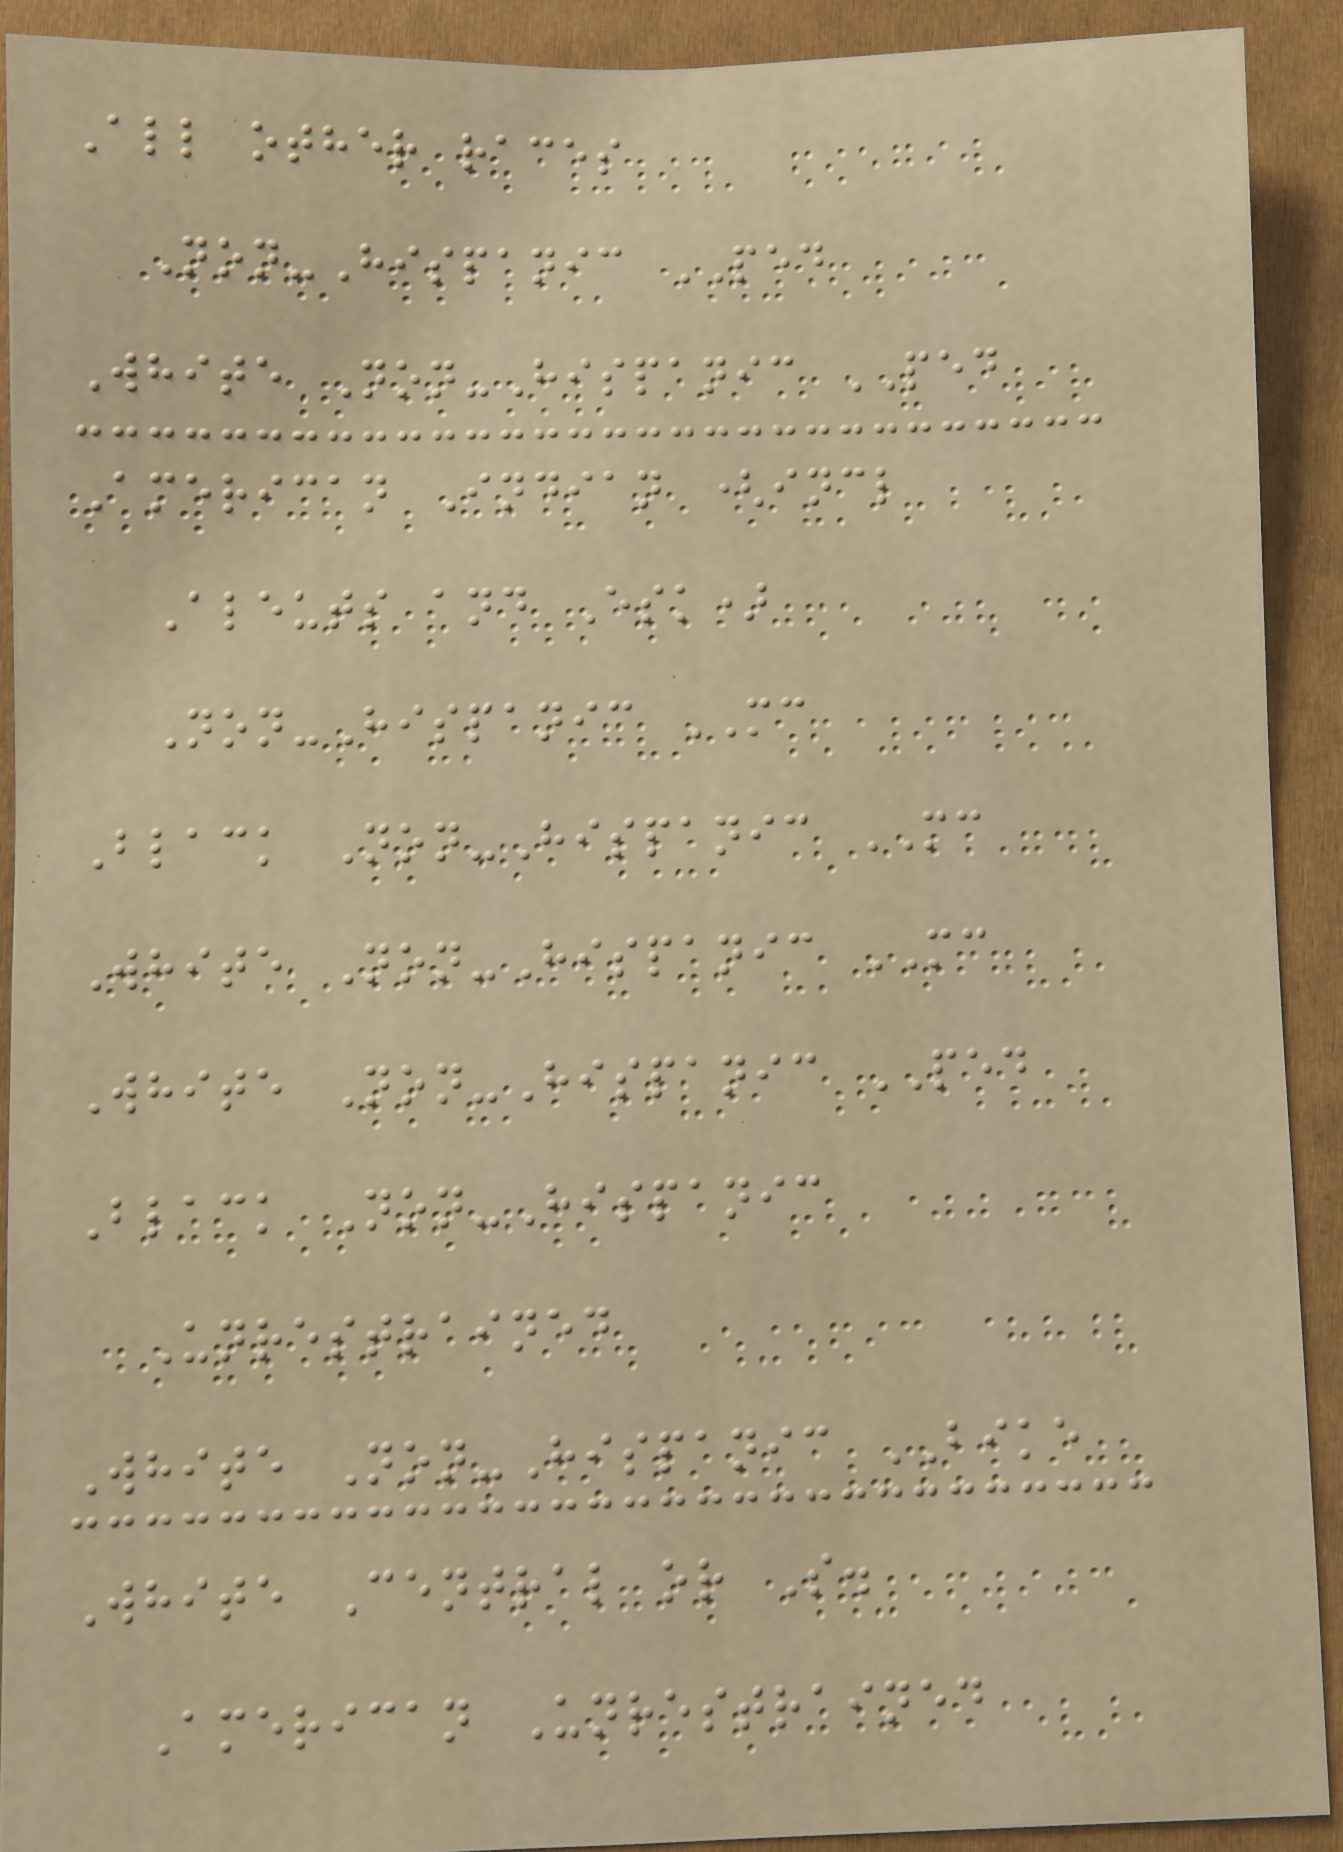All other races
Non-Hispanic PED
White Non-Hispanic PED
American Indian (incl
Aleuts and Esk)
Non-Hispanic MC
Black Non-Hispanic MC
White Non-Hispanic MC
White Non-Hispanic PED
Black Non-Hispanic
Unrestrained
White Non-Hispanic BIKE
White Central or S.
American Unrestrained
